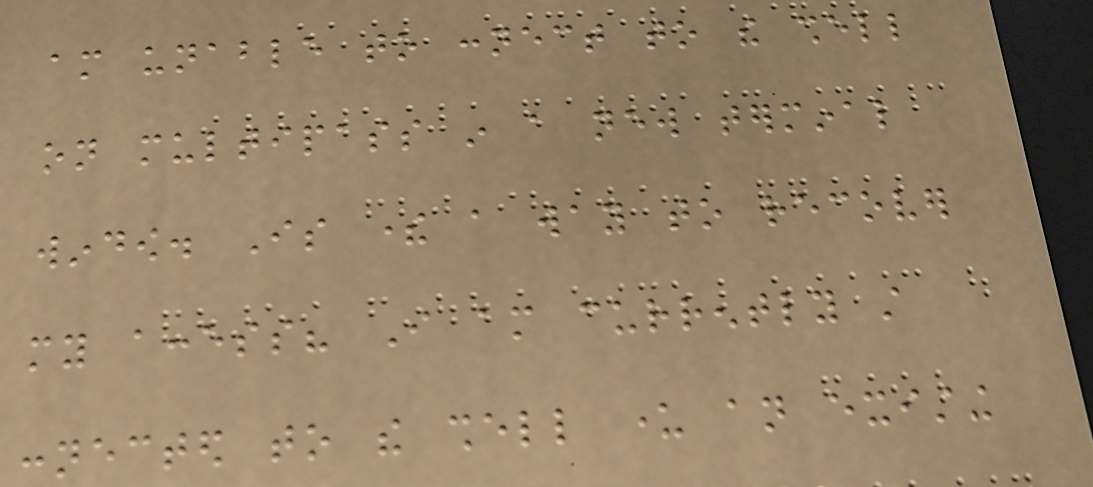am unable to connect to the shell
on multipass in a new terminal
window. Is there a way to recover
my access? I am currently still
connected to the shell under an existing
